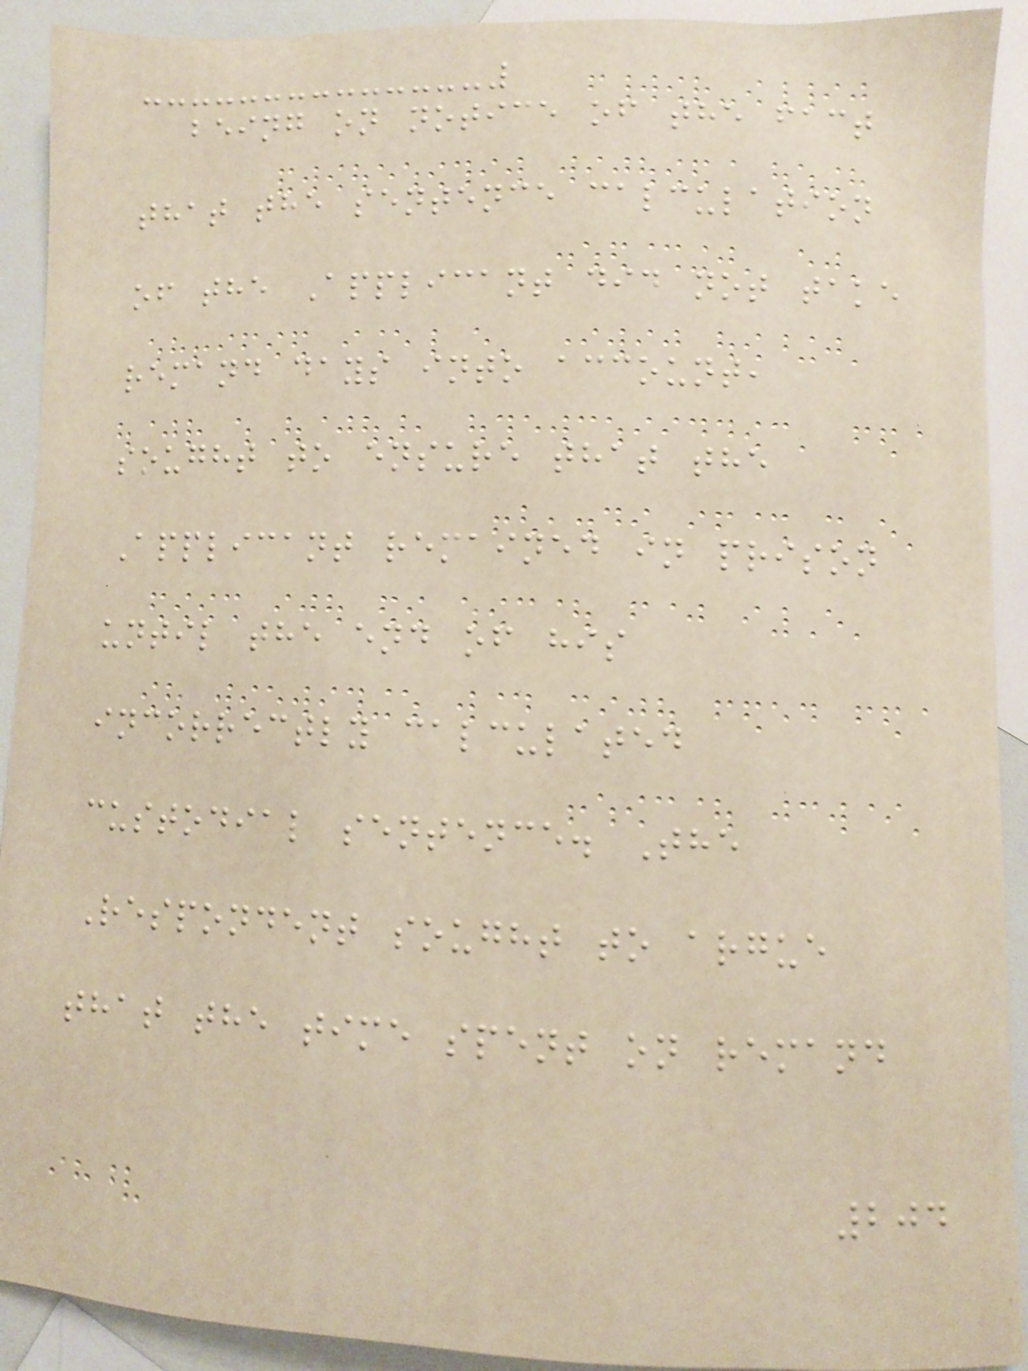being on notice of the fact
that the sentence calculation
of the Applicant did not take
remand days into account,
sought to ensure that the
Applicant remained in prison
until the end of his
incorrectly calculated
custodial sentence. The
Respondent sought to argue
that the time spent on remand
204
